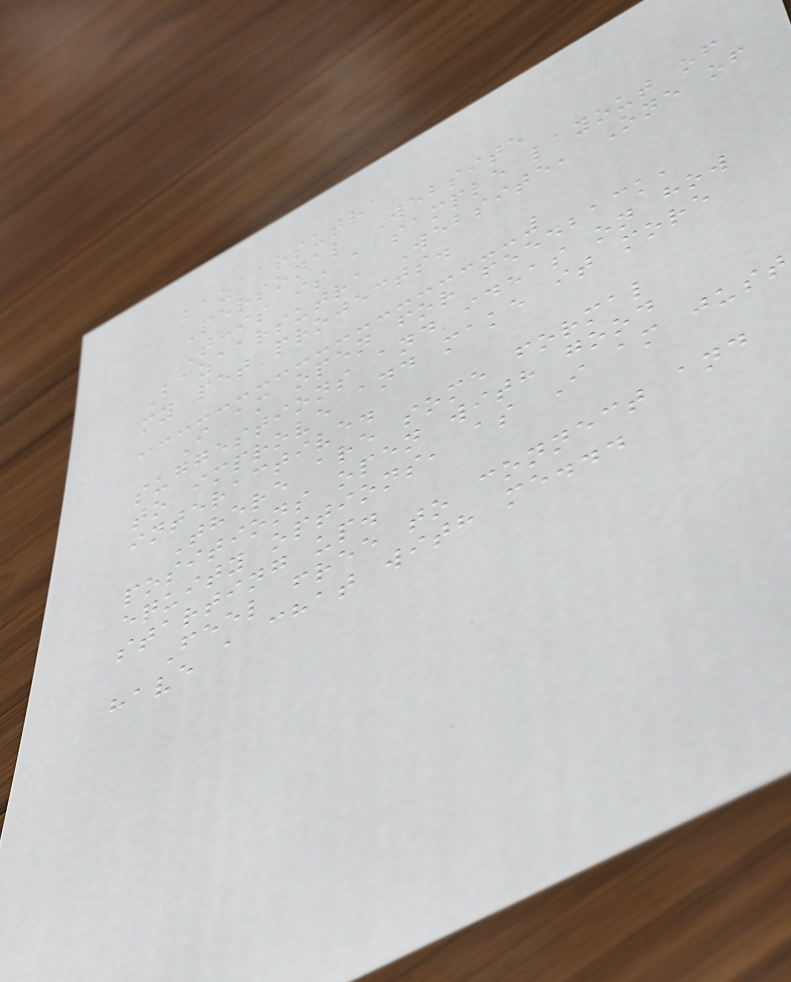bazaarsutra
Personal Website
This is a sample layout of
Bazaarsutra Website, One of
my pet projects.
I am open for feedback,
suggestions and ideas on how
to improve and make it more
interactive.
There are some formal
positions open with good
equity options, as I am just
starting up.
Feel free to connect and
have a chat with me...
